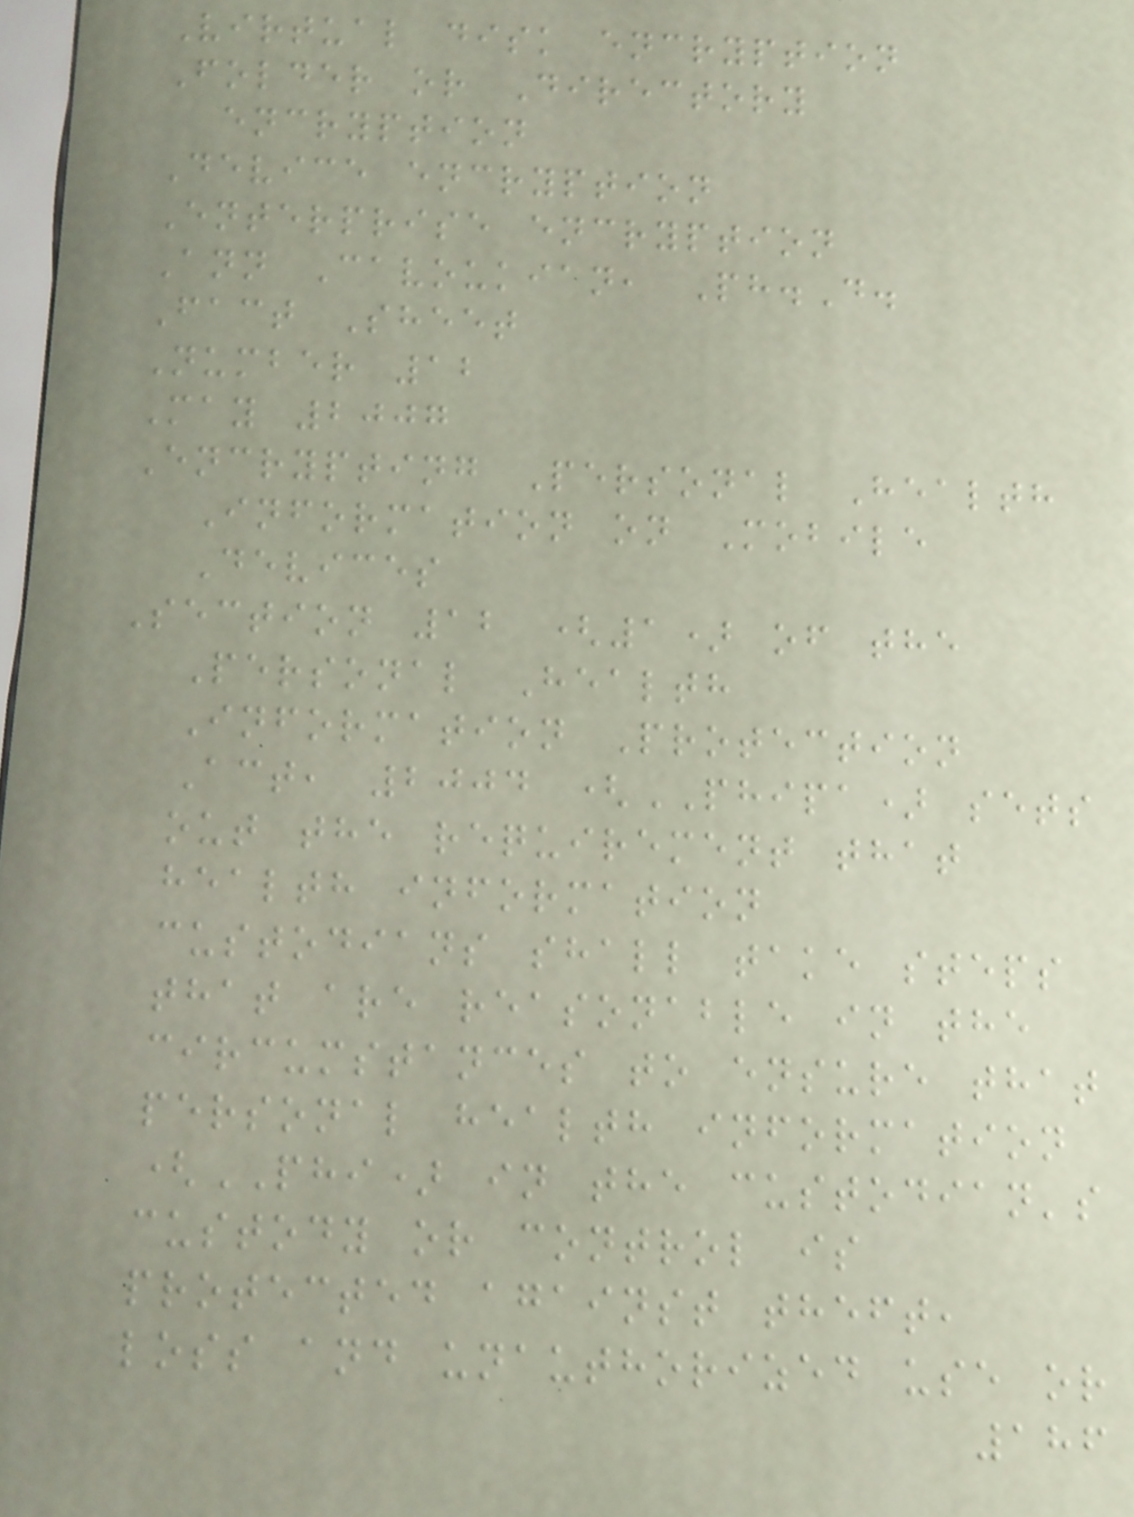Virtual disk encryption
Folder or Directory
encryption
Device encryption
Enterprise encryption
Ann Cavoukian, Ph.D.
Fact Sheet
Number 12
May 2007
Encrypting Personal Health
Information on Mobile
Devices
Section 12 (1) of the
Personal Health
Information Protection
Act, 2004 (PHIPA) sets
out the requirement that
health information
custodians shall take steps
that are reasonable in the
circumstances to ensure that
personal health information
(PHI) in the custodian's
custody or control is
protected against theft,
loss and unauthorized use or
186
